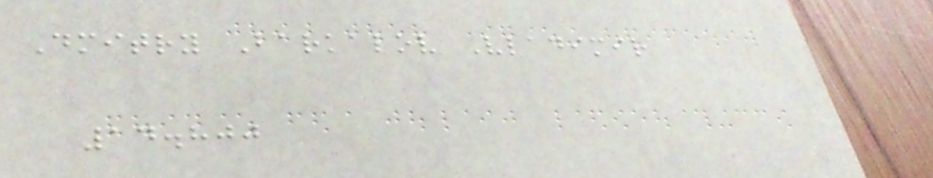Dmitry Barkalov Vladimir
14.800
